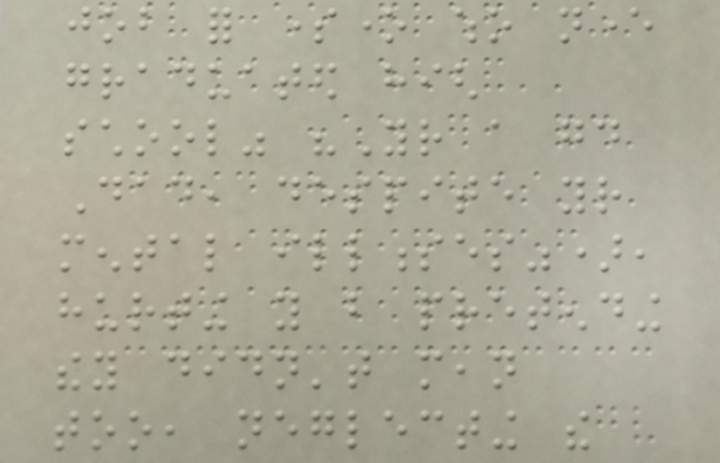job for someone who never
graduated high
school" "Your a good
Dad, despite your
mental illnesses"),
hurting you but pretending
they didn't mean
too, neglecting the
